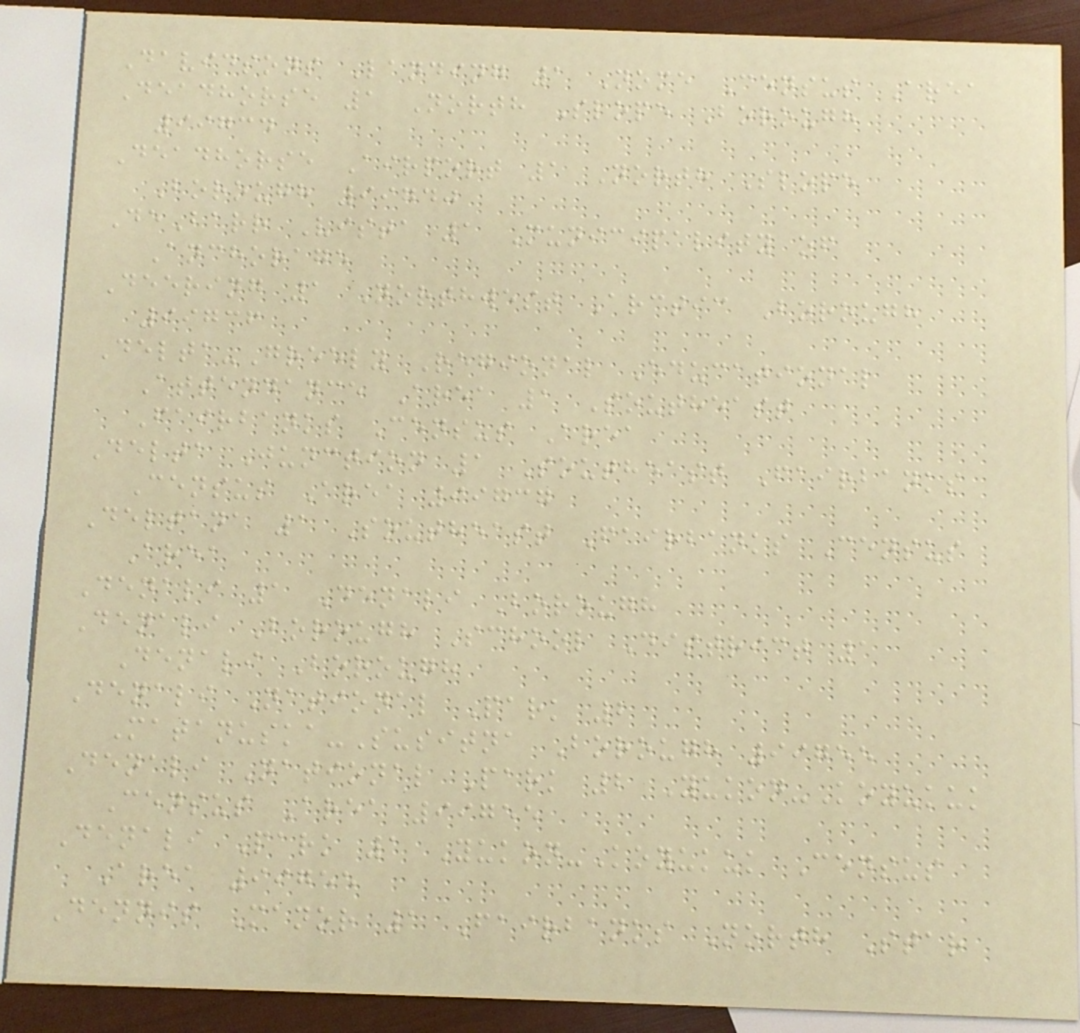Davidsons Landing 1 Nome Census Area
Deadhorse 1 North Slope Borough
99734
Deadhorse Airport 1 North Slope
Borough 99740
DeBarr Vista 1 Municipality of
Anchorage
Deering 1 Northwest Arctic Borough
99736
Delta-Greely Regional Educational
Attendance Area 1 Southeast
Fairbanks Census Area
Delta Junction 1 Southeast Fairbanks
Census Area 99737
Deltana 1 Southeast Fairbanks Census
Area
Denali 1 Denali Borough
Denali Borough School District 1
Denali Borough
Denali National Park 2
Matanuska-Susitna Borough 99755
Denali National Park 2 Yukon-Koyukuk
Census Area 99755
Denali Park 1 Yukon-Koyukuk Census
Area 99755
Dennis Manor 1 Fairbanks North Star
